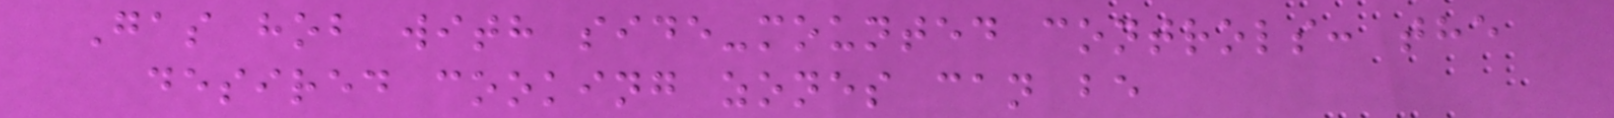Gas hob with side-mounted controls: the
desired cooking zones can be
